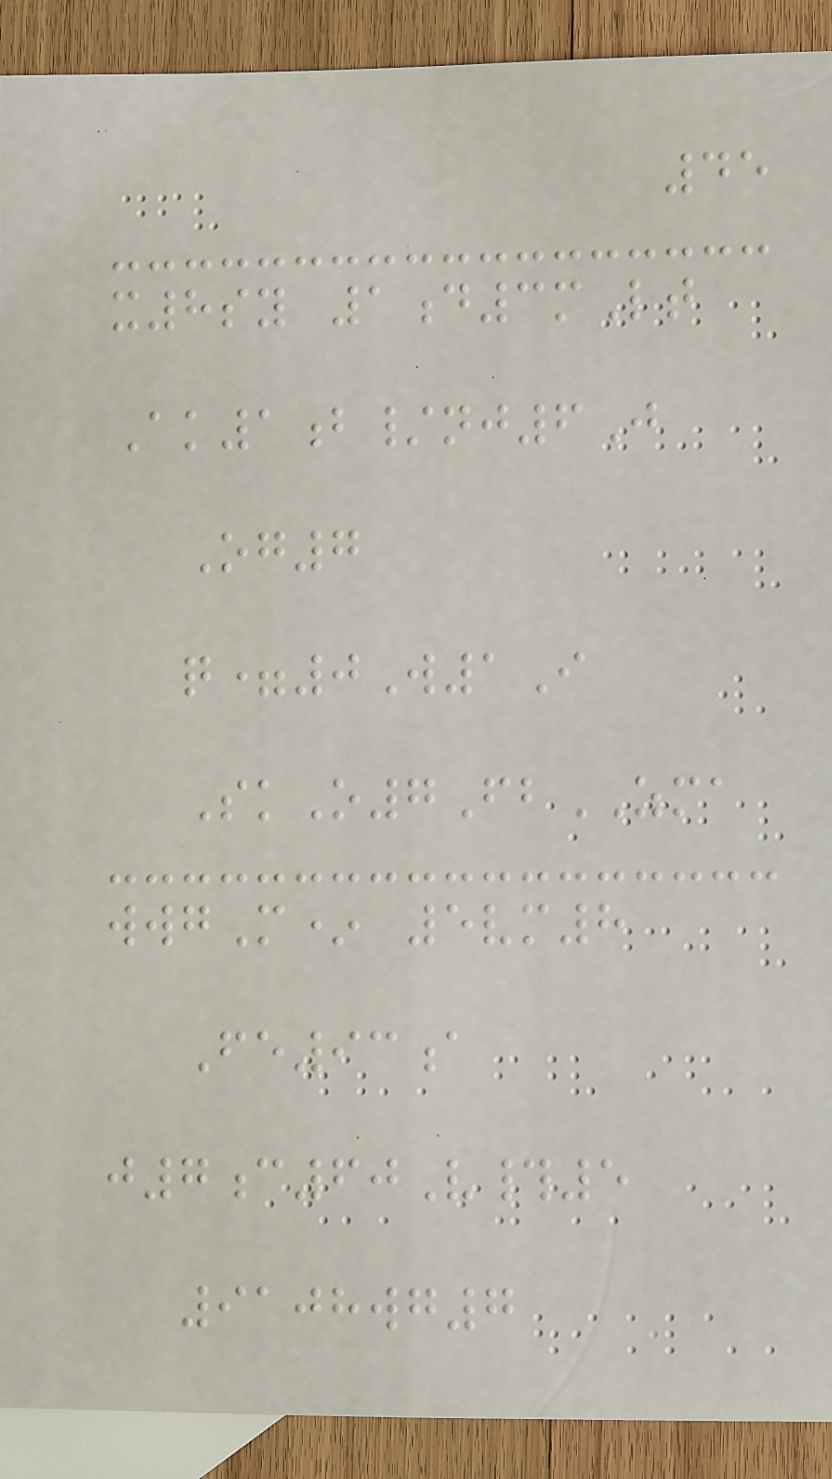45
x8sy 1d3mLt
Ak1b/nj6J
Og7
q=0W1I
SkO7FbZMA
wwgM* 5vm8
Fe93a
j7c60V#5
9108wg7
